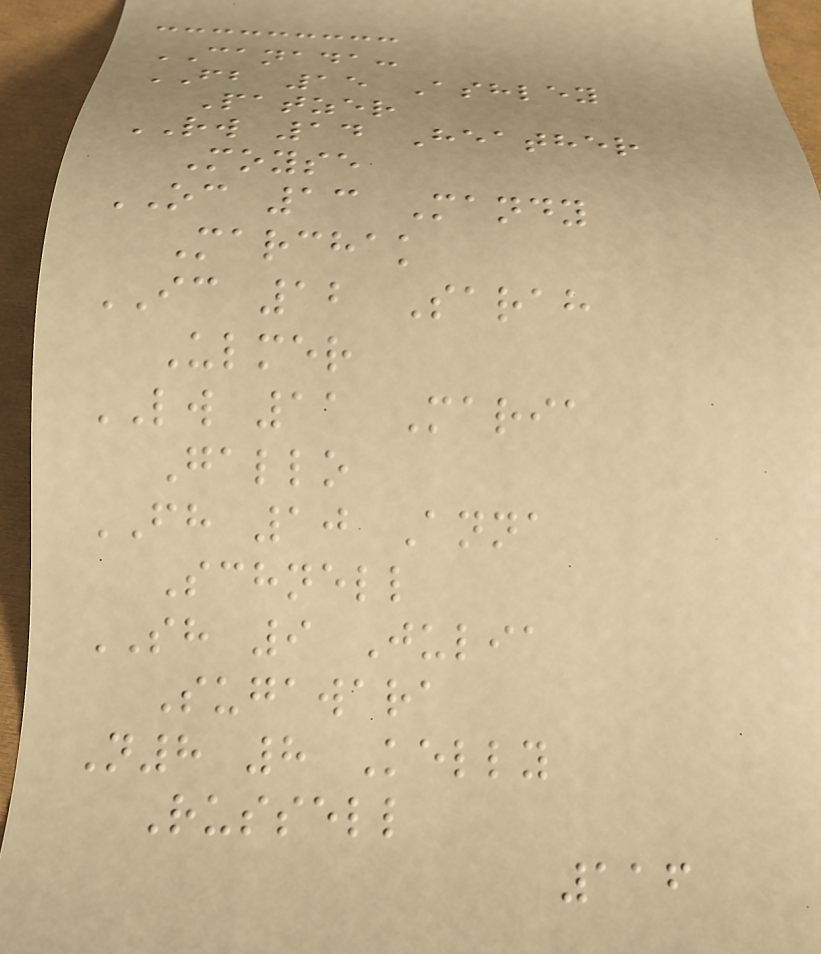CANADA:
FB 15 Ashley
Patzer
RW 14 Heather
Moyse
OC 13 Mandy
Marchak
IC 12 Sarah
Ulmer
LW 11 Maria
Gallo
FH 10 Anna
Schnell
SH 9 Julia
Sugawara
N8 8 Kelly
Russell
116
